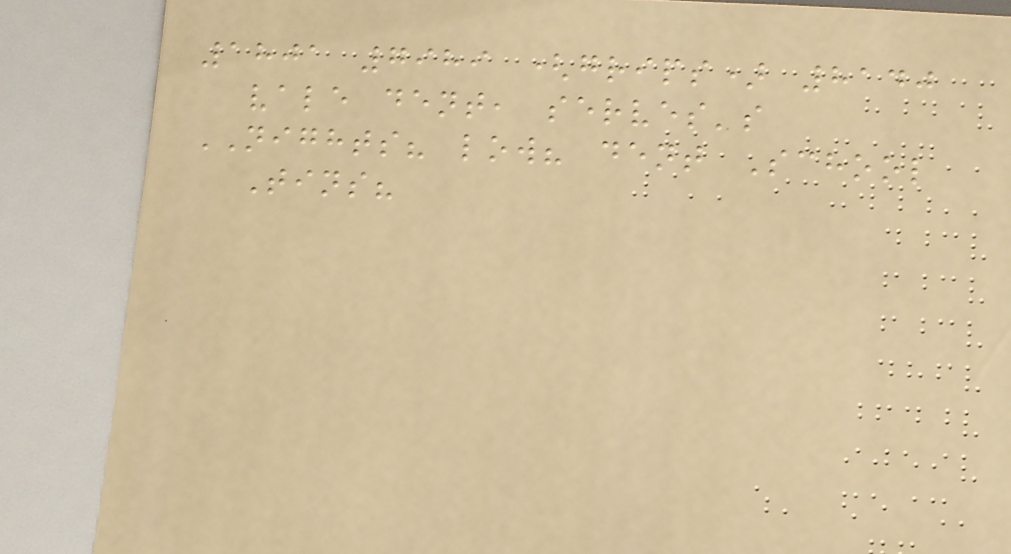1801 7989 (grips) 8140
vale dent, serves's
NIGHTS? low? dent School
Tins?
